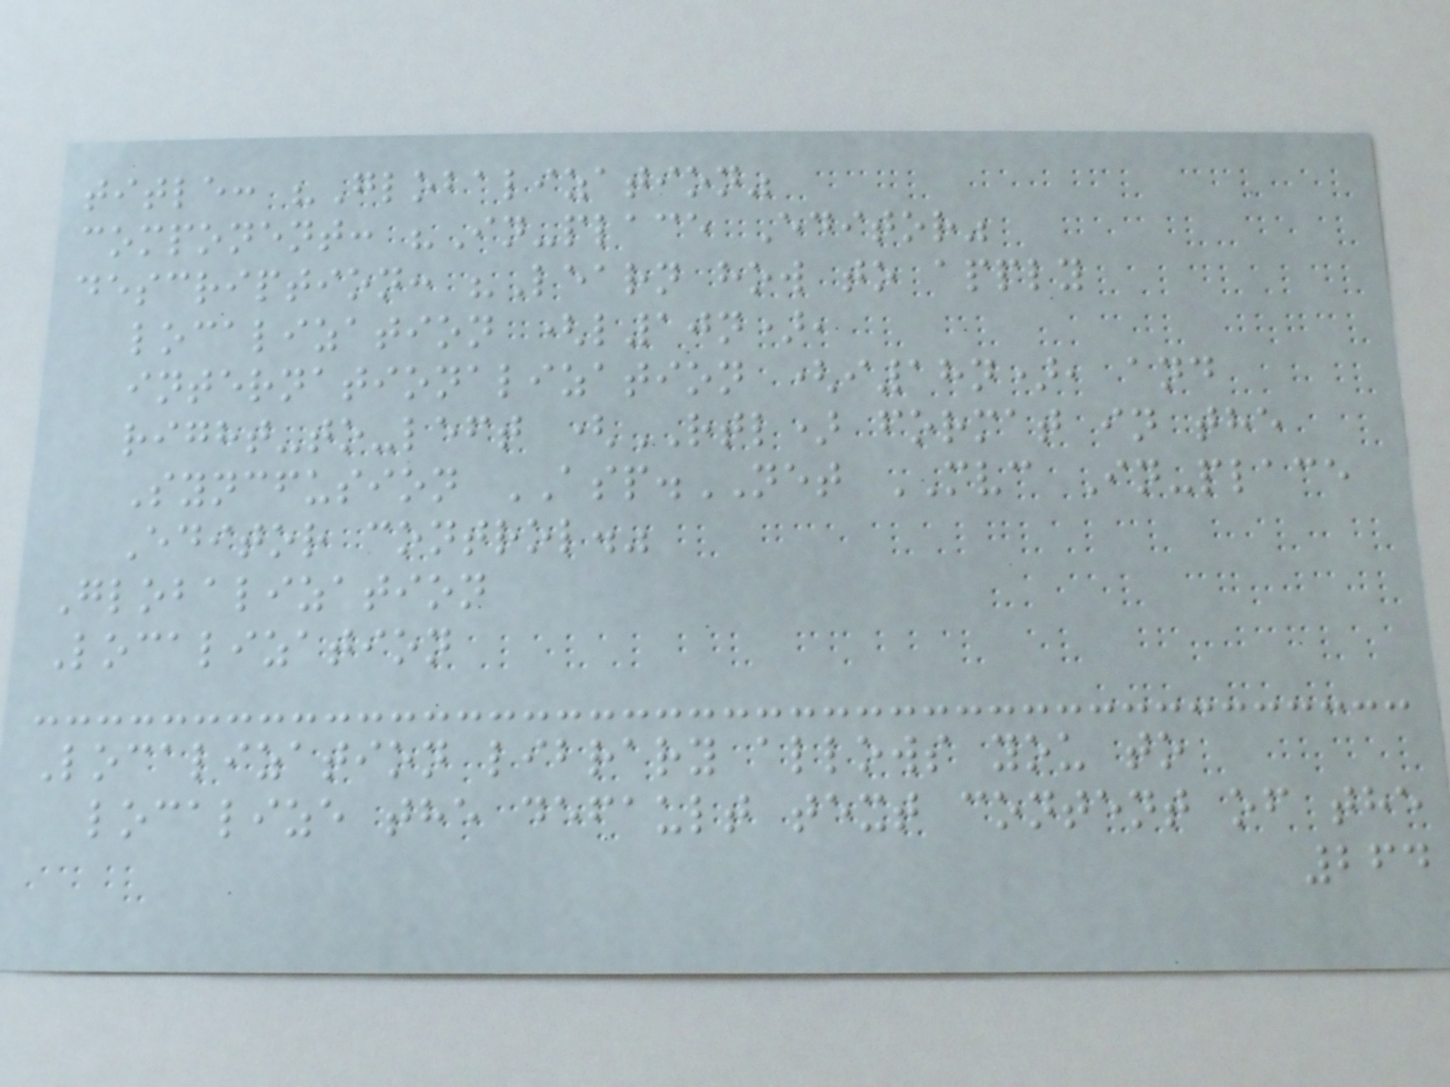title: "Globalization"
component: "In-place Editor"
description: "Learn how to apply
localization (l10n),
internationalization (i18n), and
right-to-left (RTL) format in the
Syncfusion ASP.NET MVC In-place
Editor control."
Globalization
Localization
Localization library allows you to
localize the default text content of the
264
